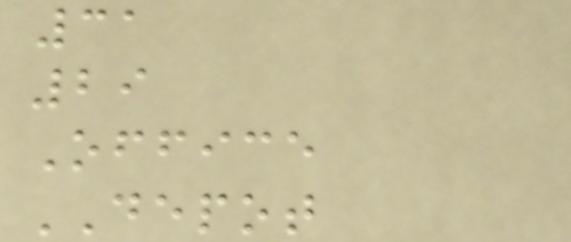31
29
Office
DEPOT
